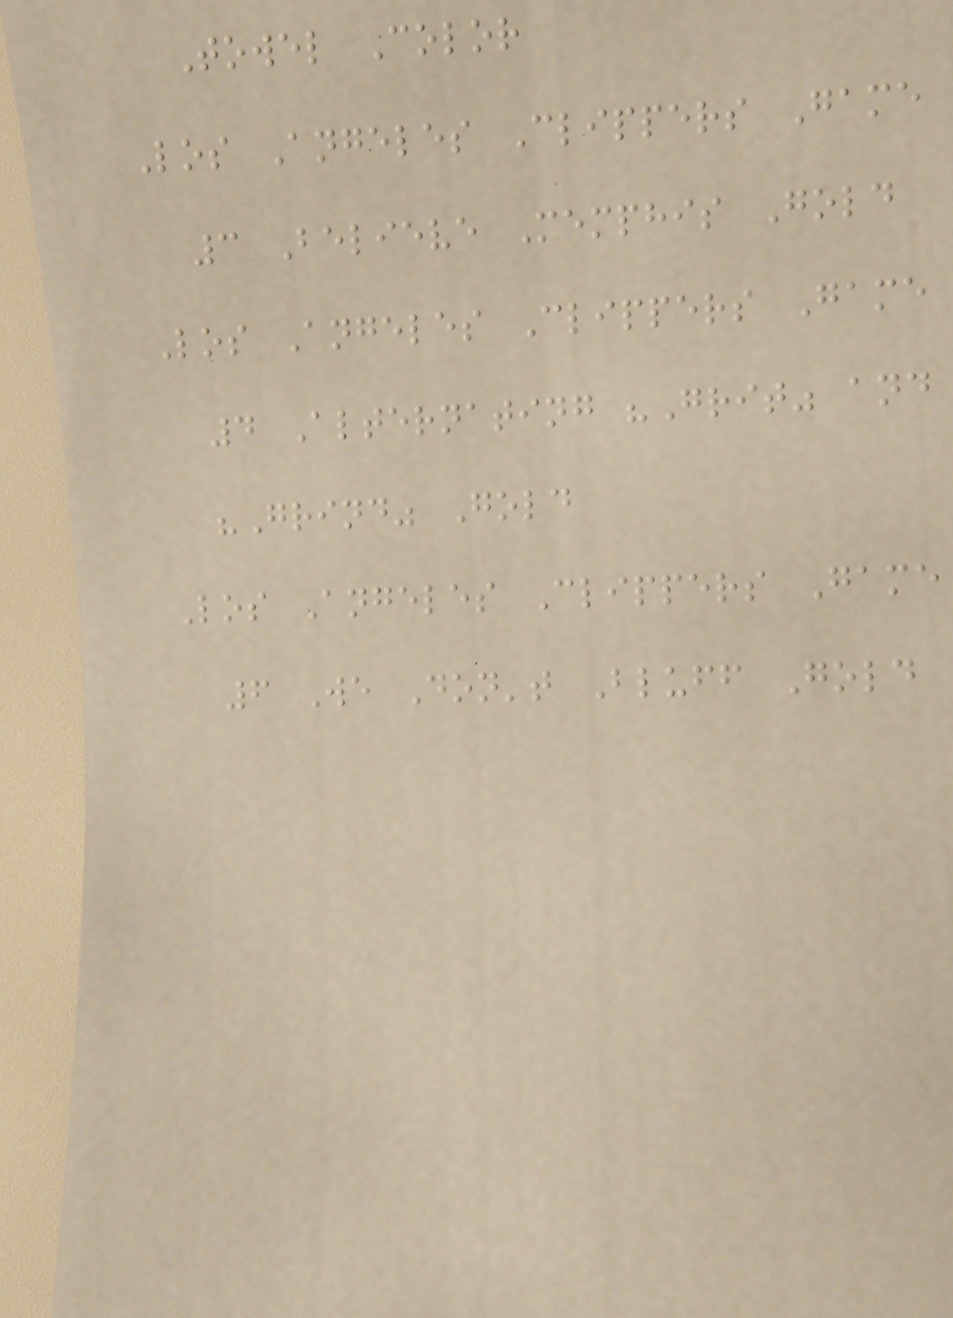Towel Color
Los Angeles Clippers Game
3 Believe Memphis Gold
Los Angeles Clippers Game
4 Alternating "Grit" and
"Grind" Gold
Los Angeles Clippers Game
6 We Don't Bluff Gold
